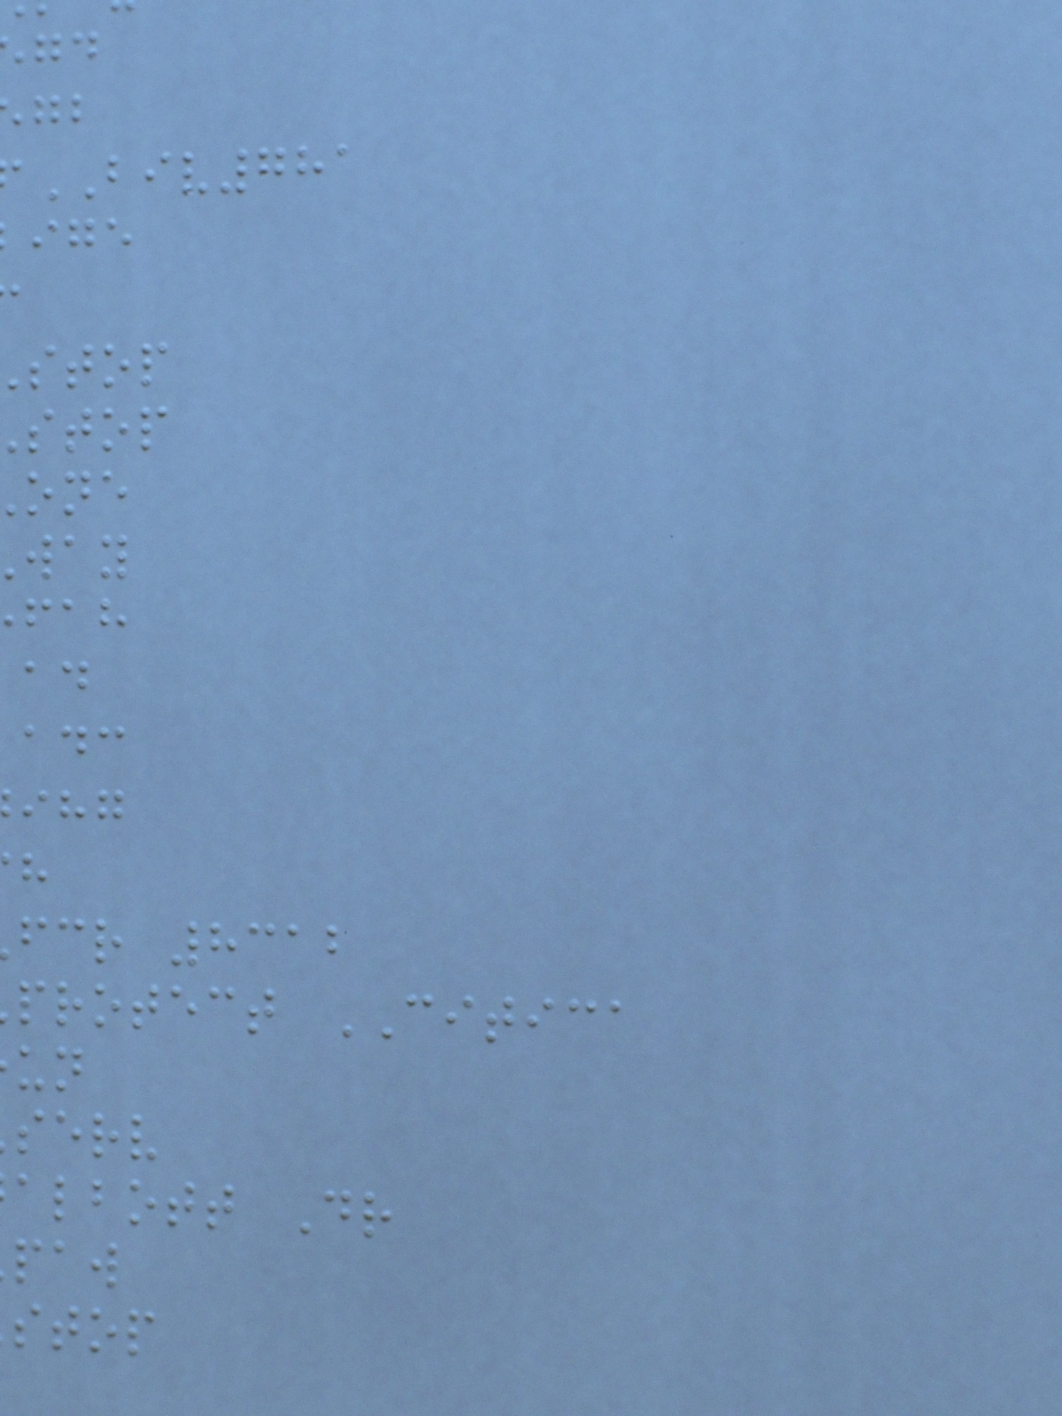BIV781
stop
stop
fcr 8312
protect CITICA
serv
albott Dr
stop
